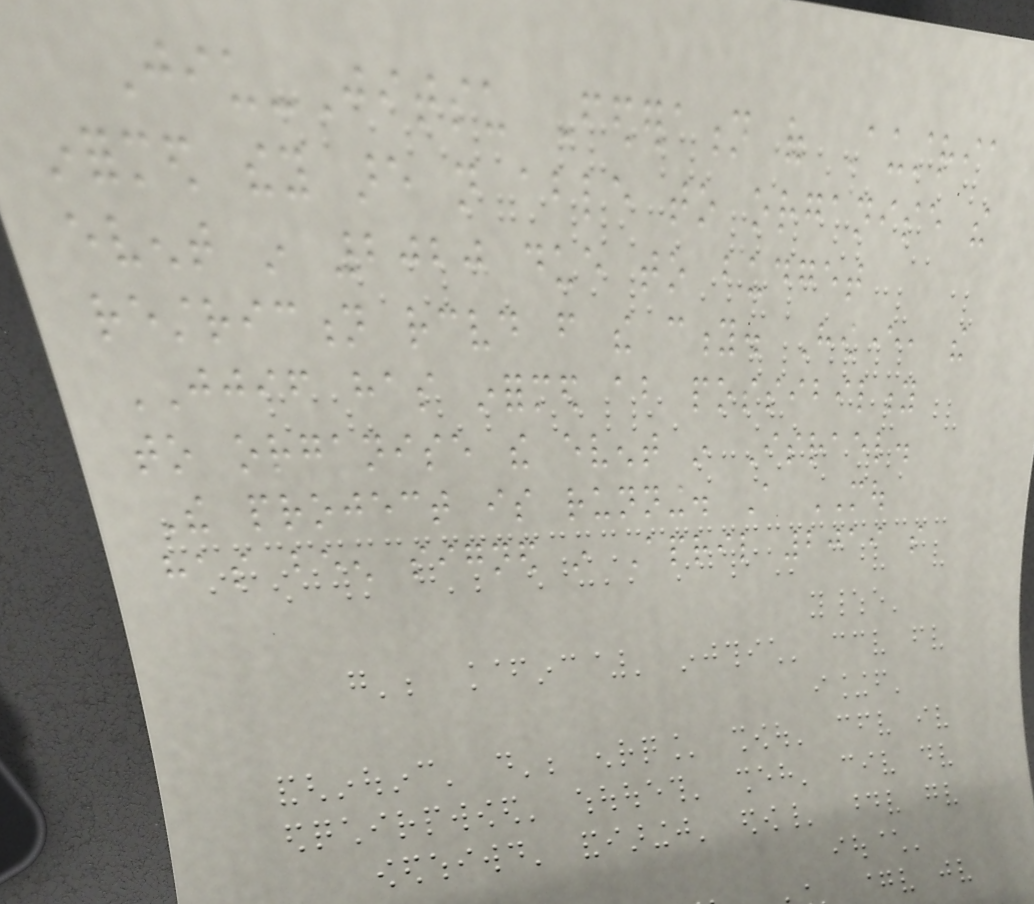Jiu-Jitsu Federation of Austria
informed they are not able to organise the
event in 2020 due to budget
restriction received from the city. However, the
JJIF has informed about possibility
to organise the event in Israel.
The project is running. A MOU
has been signed in April 2019 so
